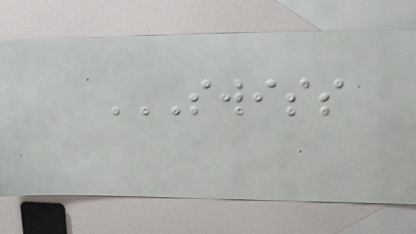SWISS
